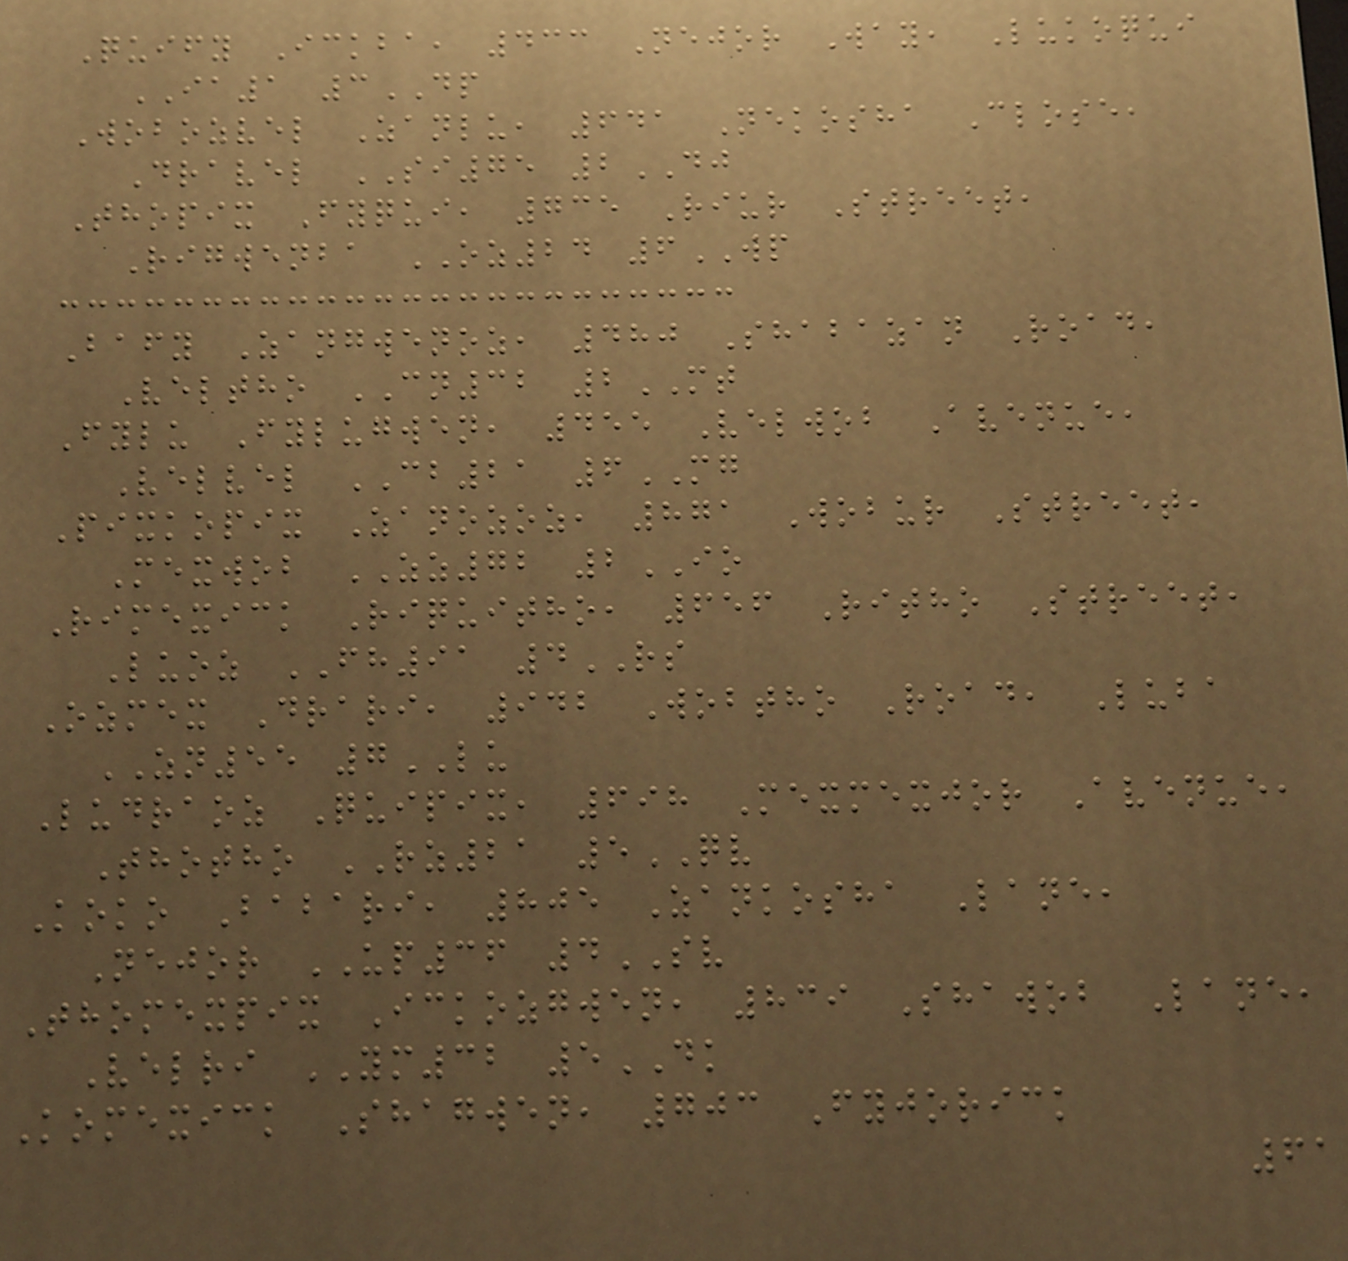Quify Ickba, 433 Nejor Way, Lukoqui
IA1 3DP
Wobozvel Zanlu, 641 Nekosha Close,
Dravel SI75 2DJ
Thopix Fyqui, 735 Riur Street,
Rigwenba OZ24 6WP
Bafy Zangwenoz, 480 Shabazan Road,
Veltho CN32 2MT
Fylu Fylugwen, 455 Velwob Avenue,
Velvel CB21 6MG
Pixkopix Zanozoz, 871 Wobur Street,
Mexwob ZZ72 2IO
Rimexick Riquitho, 656 Ritho Street,
Luoz FH91 4RS
Ozmex Drari, 942 Wobtho Road, Luba
ZN55 7LU
Ludraoz Quipix, 698 Mexmexjor Avenue,
Thotho RZ21 5QV
Koko Babari, 805 Zankosha Lane,
Nejor UP36 4SV
Thomexpix Ickozgwen, 839 Shawob Lane,
Velri YM32 5DK
Komexick Shagwen, 703 Fyjorick
61
